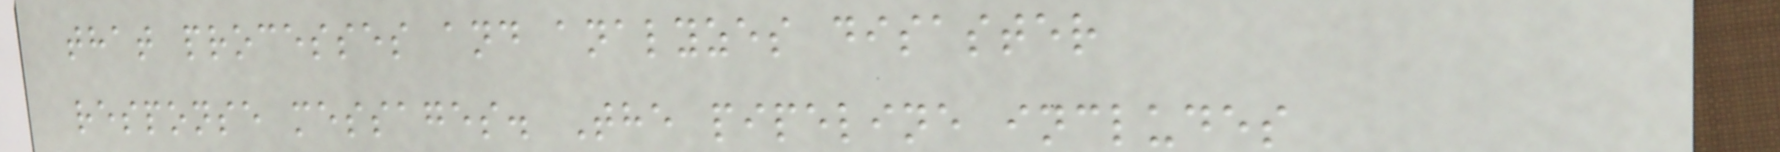that processes and analyzes disaster
response messages. The pipeline includes
